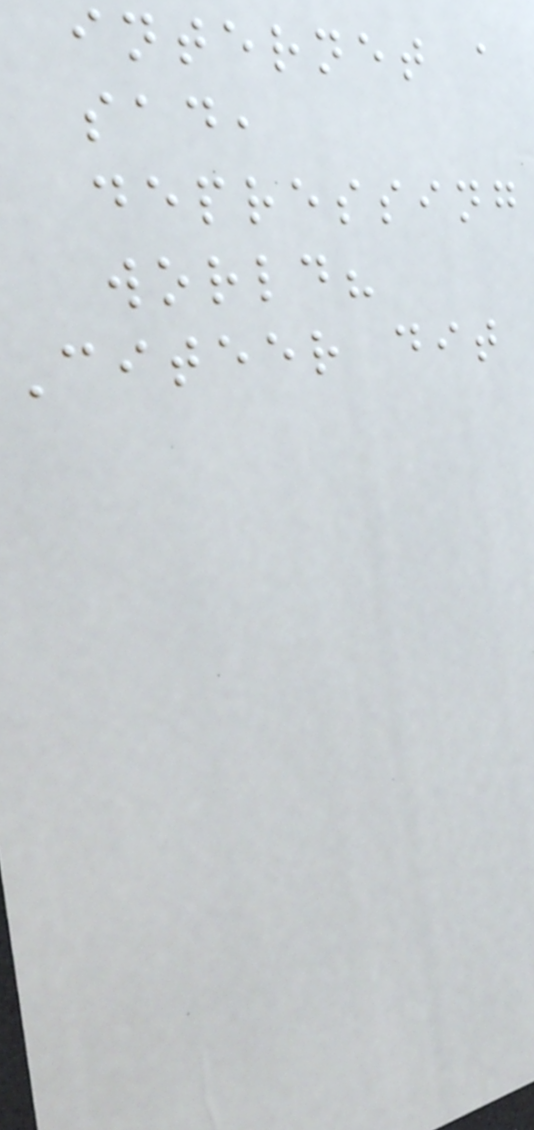internet a
sad,
depressing
world?
Citeer dit
